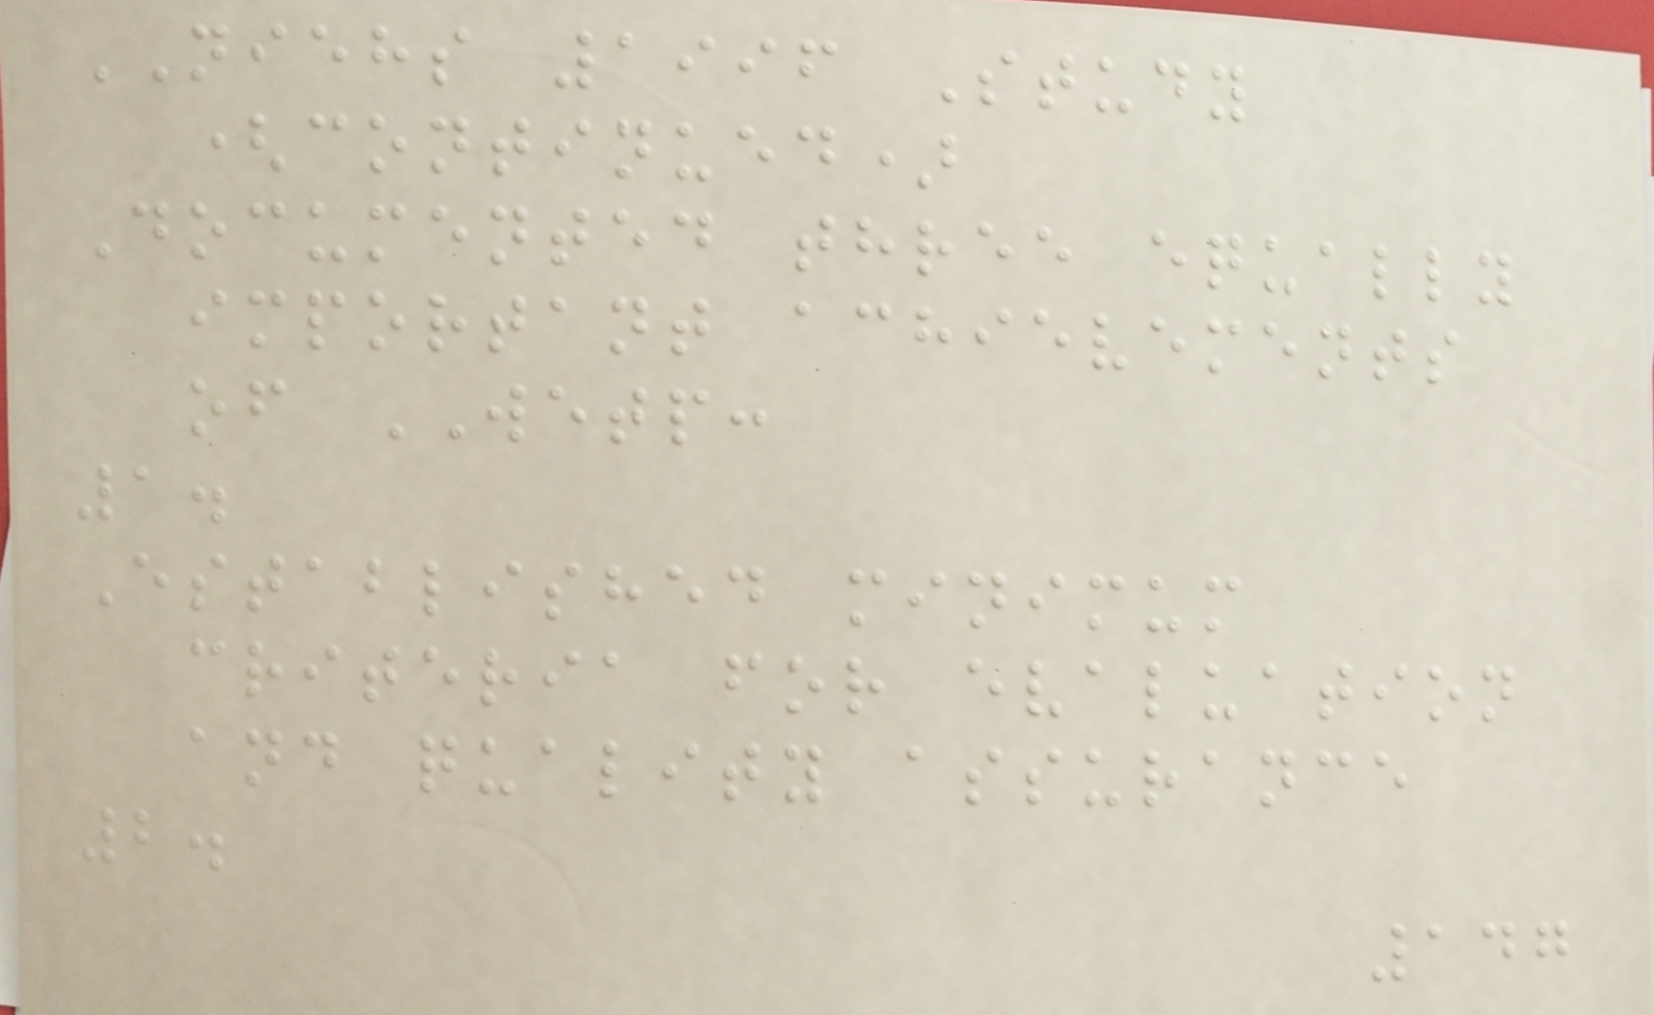NIEHS 1996 Study
(continued)
Documented three equally
important achievements
of WETP:
1.
Established minimum
criteria for evaluation
and quality assurance
2.
147
